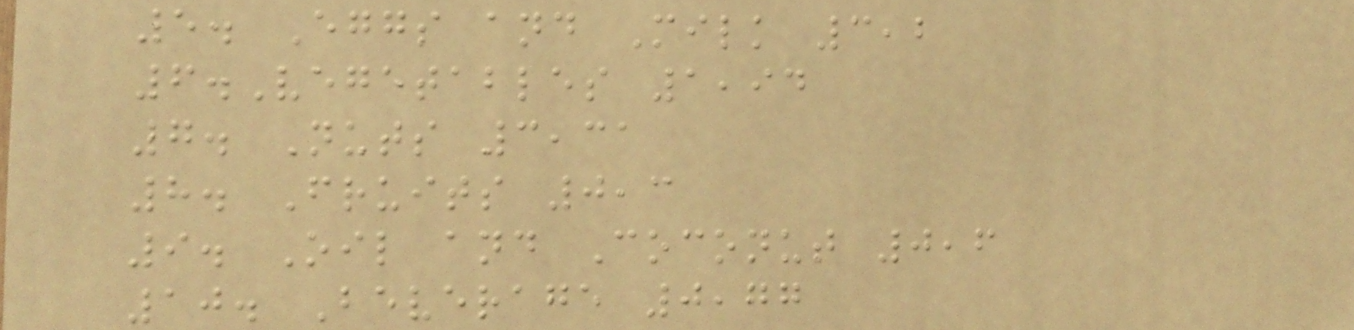5. Eggs and Milk 3,2
6.Vegetables 1,94
7. Nuts 3,31
8. Fruits 0,3
9. Oil and Coconut 0,6
10. Beverage 0,77
